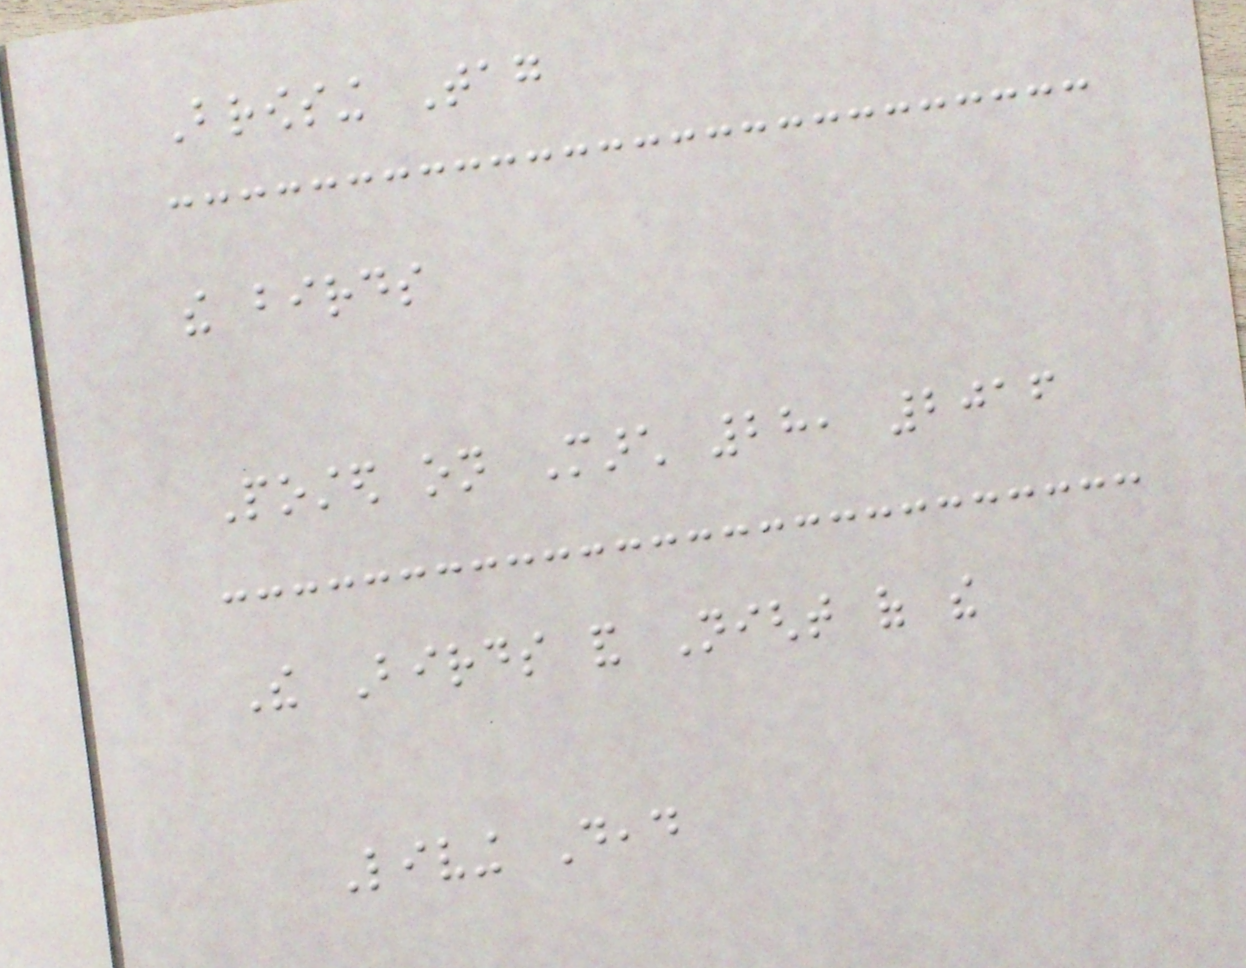Browsing Tag
the birds
Posted on March 28, 2016
The Birds and Night of the
Living Dead
